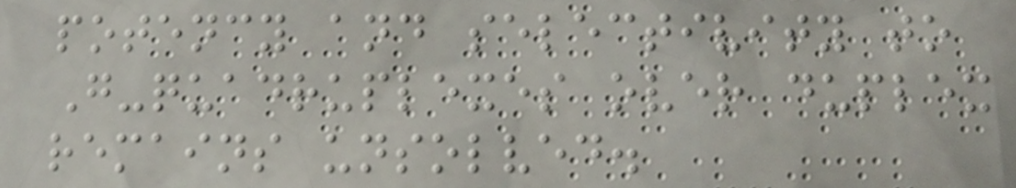potency and selectivity to
G-quadruplexes over duplex
remains unsolved.
